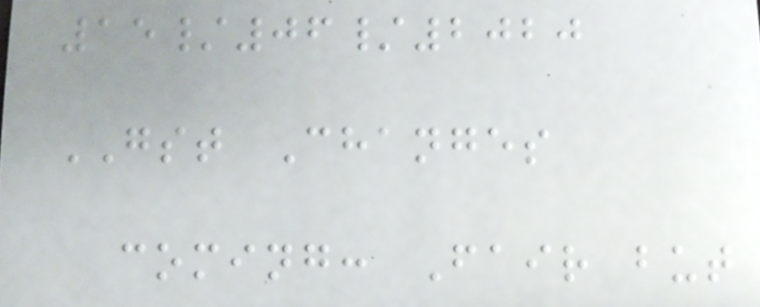15/06/2020
GST Changes
coming: Fair but
